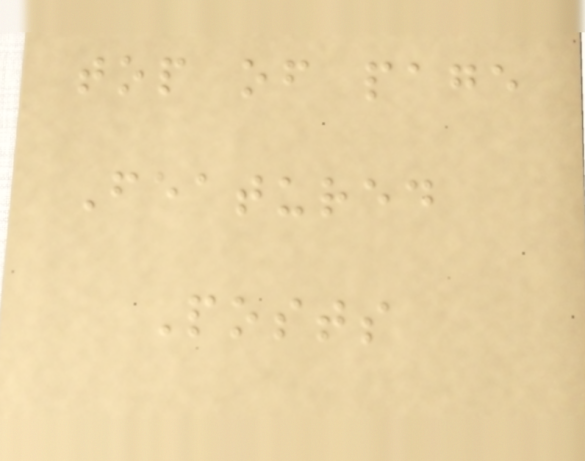top of page
Featured
Posts
